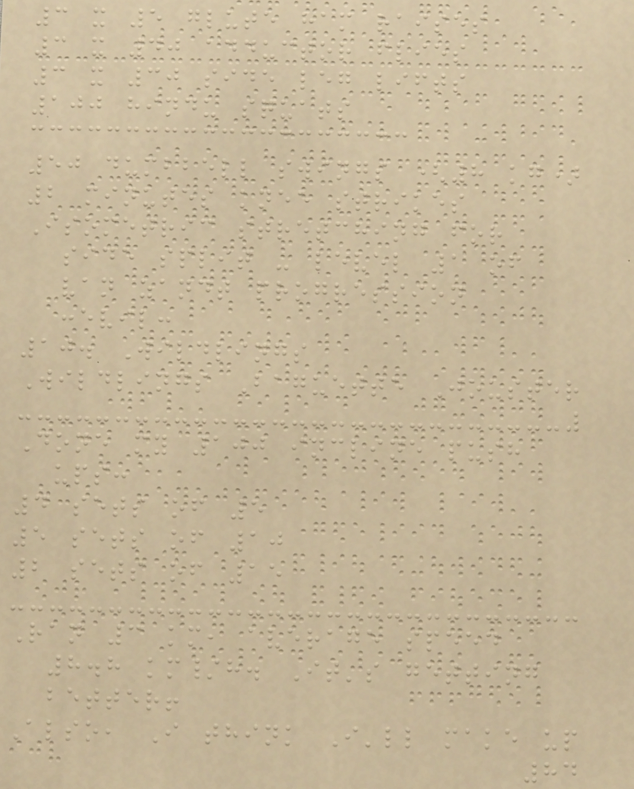3 x 5 glute ham raises
3 x 40 adductor flies
3 x 30 side leg lifts
100 hindu squats
50 dumbbell swings (8 kg)
2 minutes knee strikes
Isometric stretching for
side split - level 1 of
van zandt progression
:evil:
10. Wildlings
Wildlings Baguette Jouster
Done my 100 incline push
ups:
4 sets of 5
5 sets of 10
2 sets of 15
Ran 3 km, average speed
8.8 km/h. It's getting
better!
Also, I think I'll make up
84
